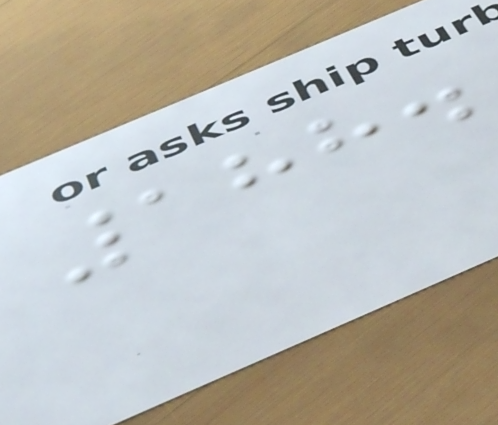188.
